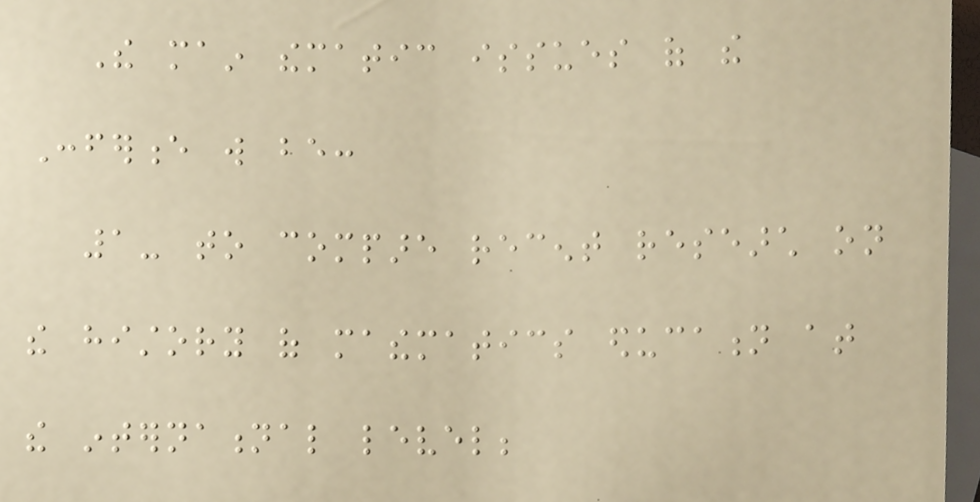The main thematic issues of the
Conference will be:
1- to compare recent research on
the history of mathematics education at
the international level;
